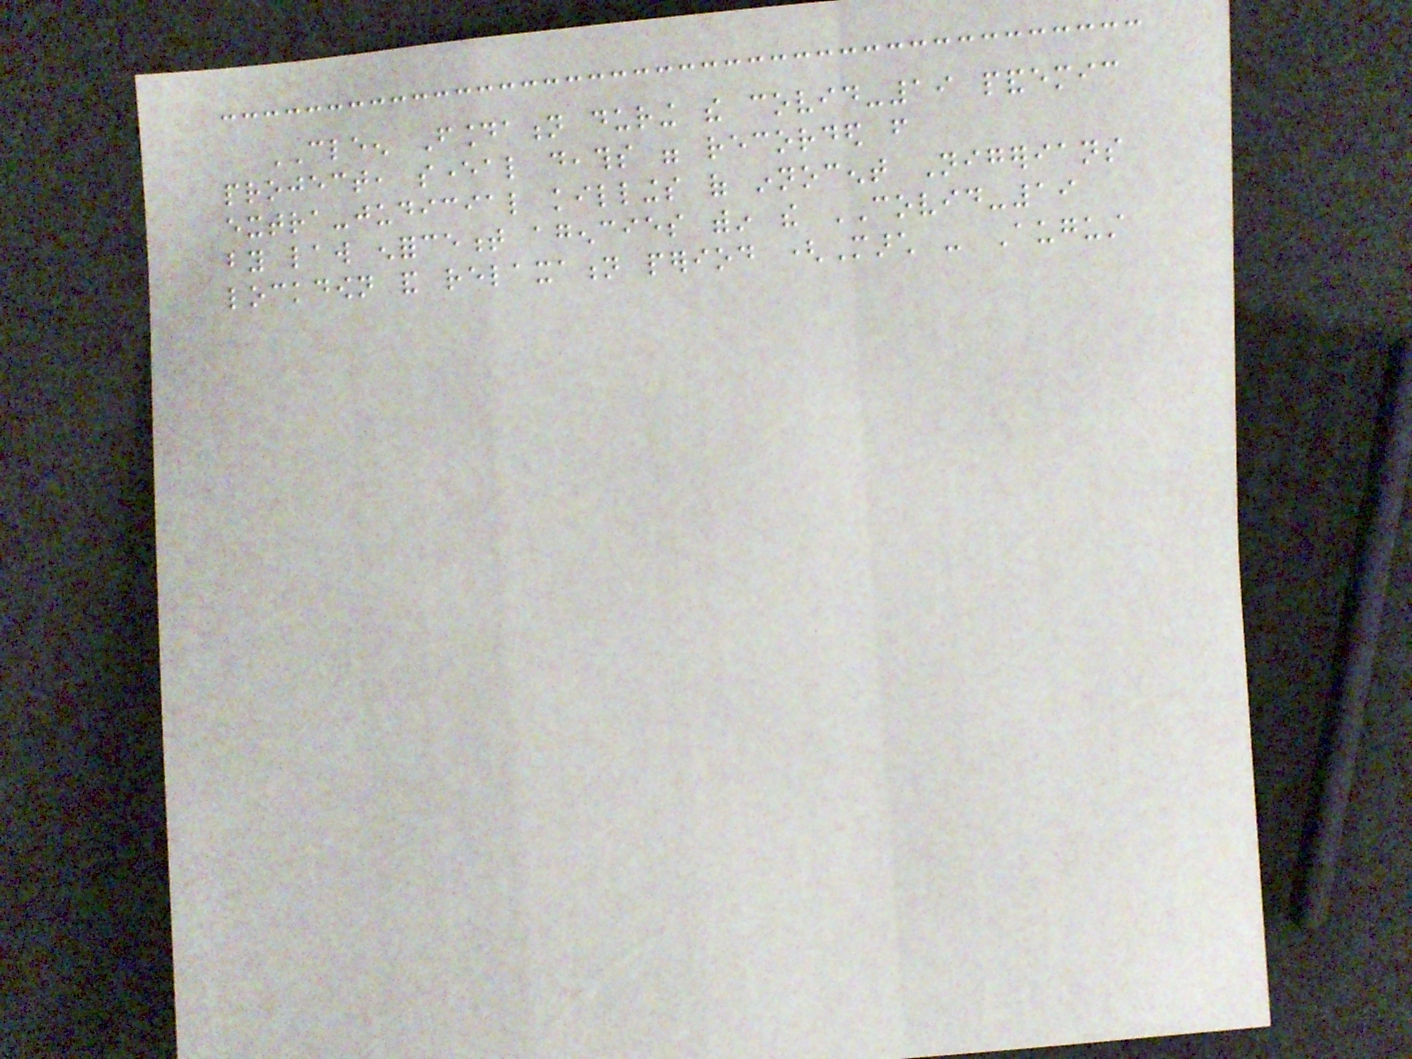CLEEN Foundation during the covid-19 pandemic
project, several deaths were recorded from
extra-judicial killings of innocent Nigerians
by law enforcement agencies within the COVID-19
lockdown and relaxation period (March - August
